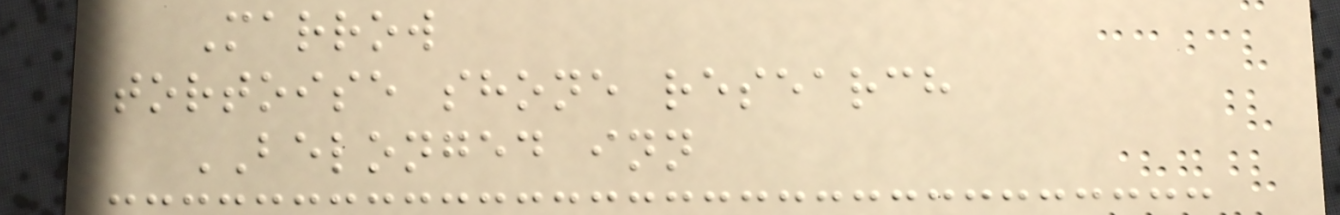Marrow
tortoise shone research
BELONGED inn
